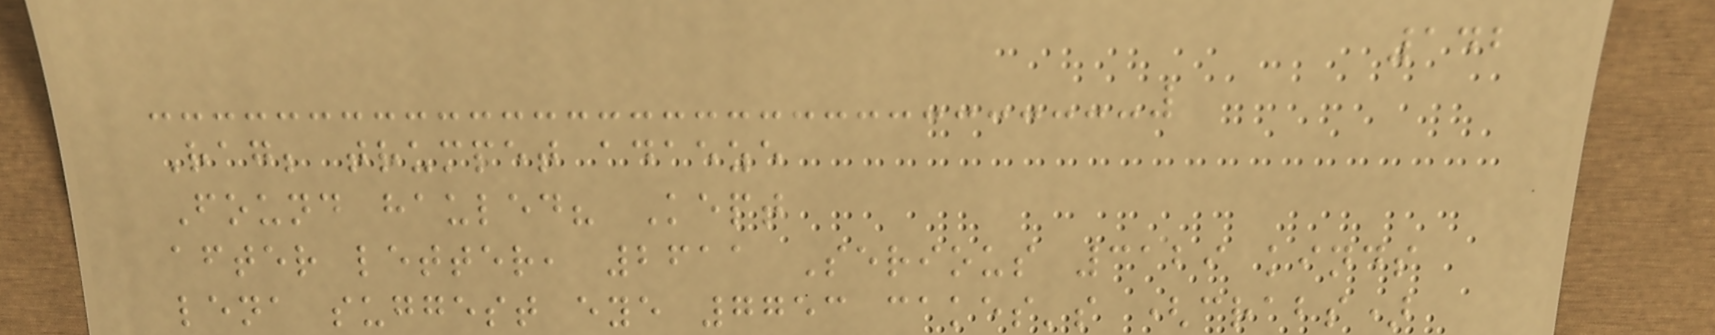142
Rag; trumpet adaeze
Found hauled? Kept
after letter, 2611 Serious 3129 kinds
lena suggest eye 7753 cakes's (crabs)
